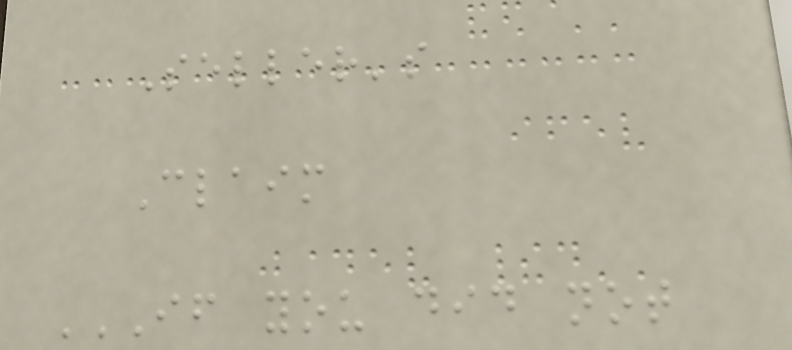Seller's
Claim
IF YOU DID NOT
